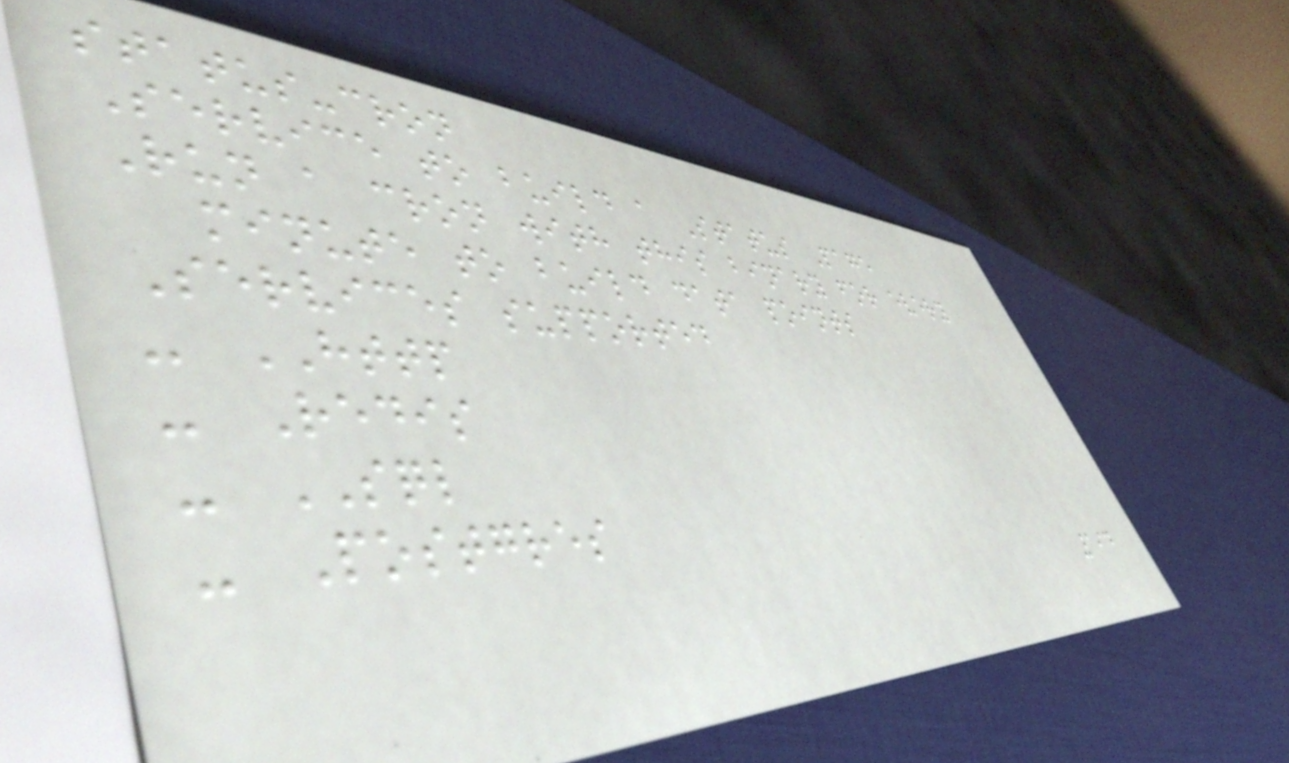status-cron
Service to build a Status Page
Run a cron with this binary for every
minute to build data points
Services supported
- HTTP
- Redis
- SQL
- Postgres
194
